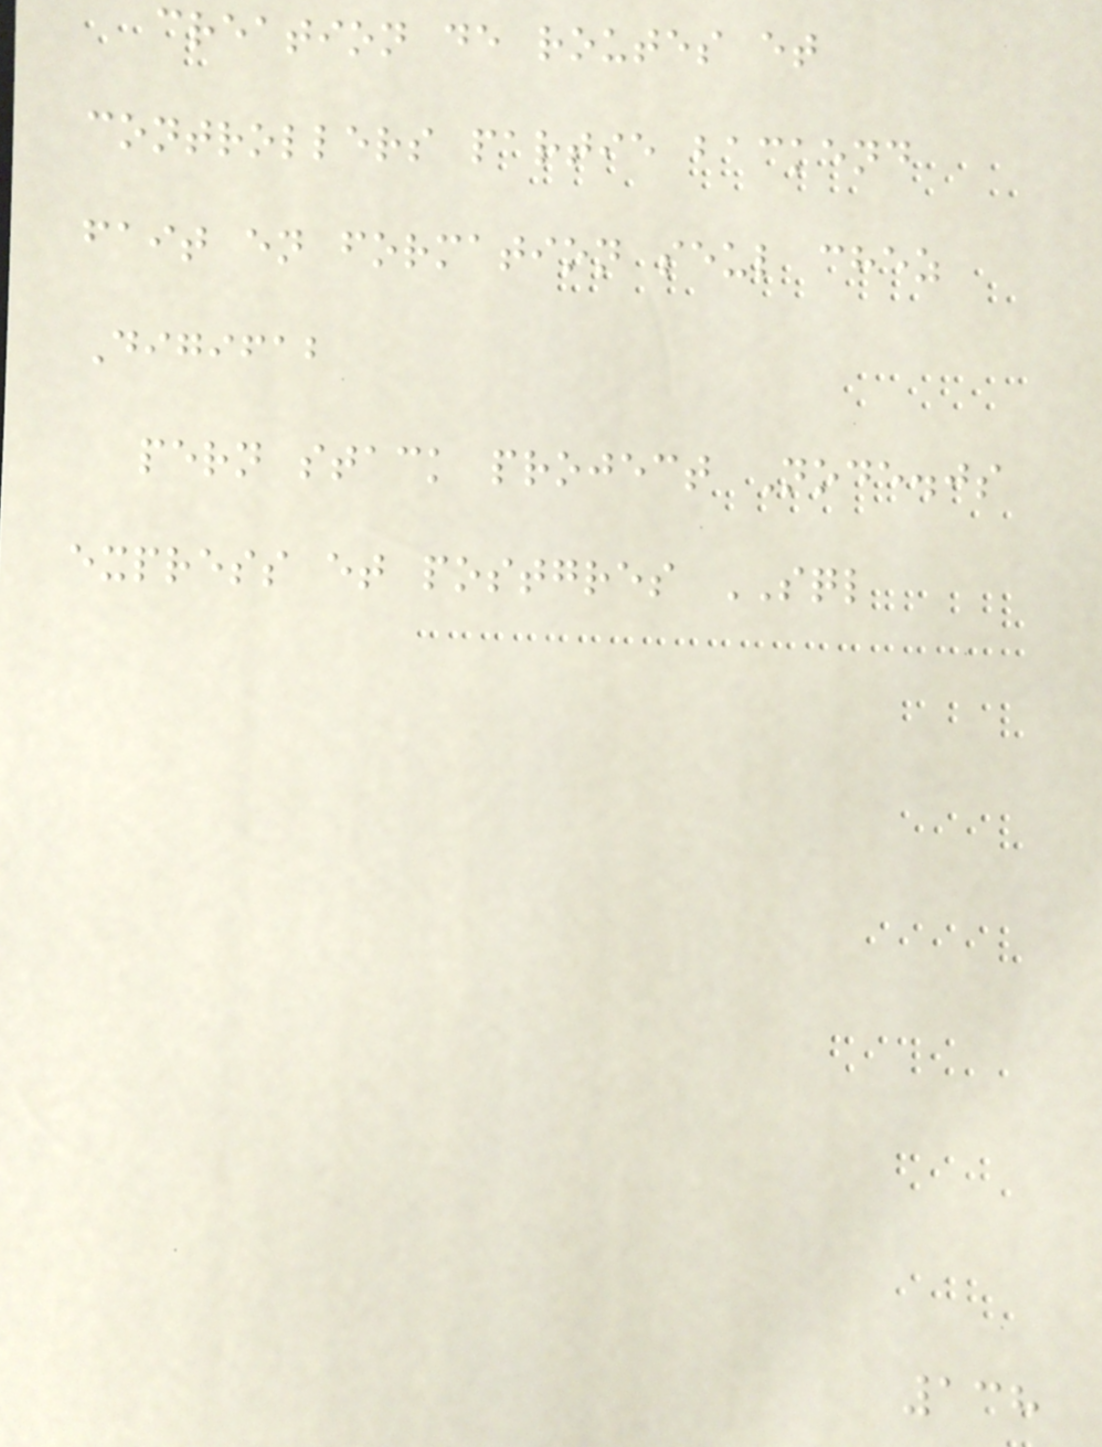creation de routes et
controllers partie backend
fait en formation seul chez
Digifab
pern stack project Node.js
express et postgres SQL
138
